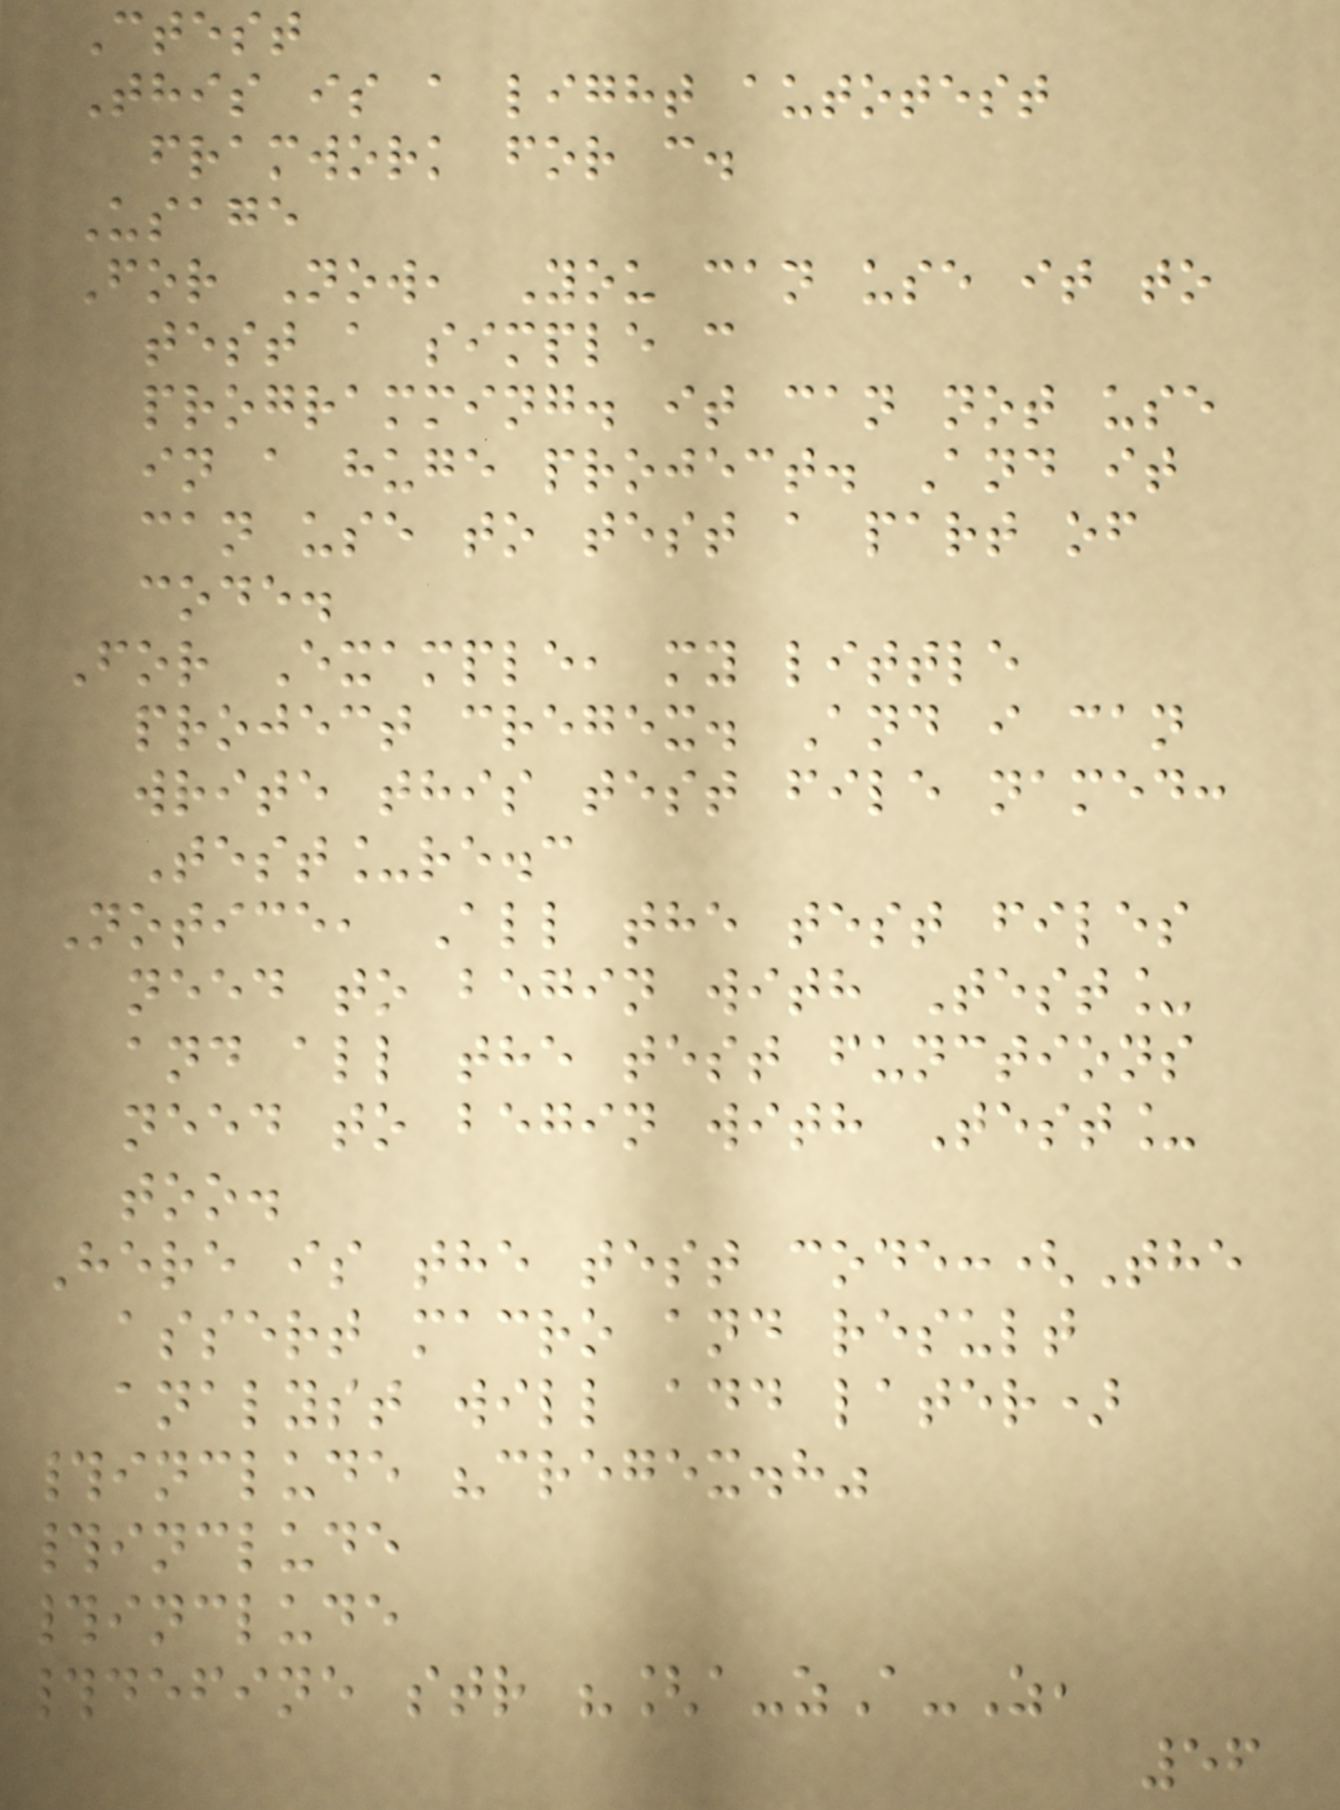Ctest
This is a light autotest
framwork for c.
Usage
For Now, You can use it to
test a simple c
programming. it can not use
in a huge project. And it
can use to test a part of
code.
For Example, my little
project cregex. And i can
write this test file named:
Test_re.c
Notice, All the test files
need to begin with Test_
and all the test functions
need to begin with Test_
too.
Here is the test code:(The
assert macro and result
analyst will add later)
#include "cregex.h"
#include
#include
#define str "[a-zA-Z,
56
